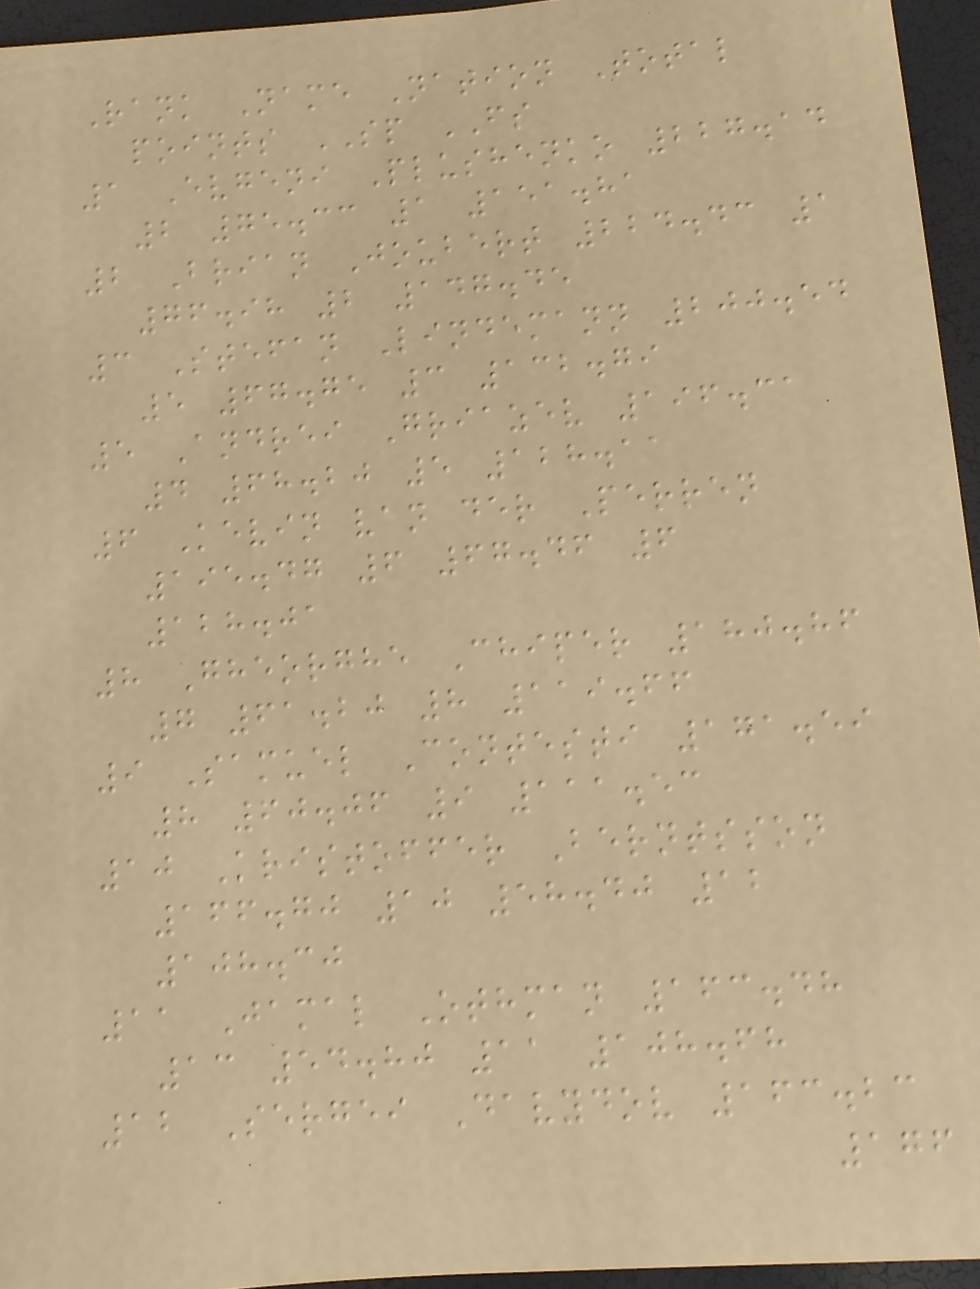Rank Name Nation Total
points SP FS
1 Evgeni Plushenko 227.14
2 75.33 1 151.81
2 Brian Joubert 224.43 1
76.98 2 147.45
3 Stefan Lindemann 200.54
5 67.75 3 132.79
5 Andrei Griazev 196.31
4 68.20 5 128.11
6 Kevin van der Perren
195.47 6 67.46 6
128.01
8 Gheorghe Chiper 180.86
7 61.20 8 119.66
9 Samuel Contesti 171.59
8 60.06 9 111.53
10 Kristoffer Berntsson
166.70 10 58.40 12
108.30
11 Jamal Othman 163.48
13 54.80 11 108.68
12 Sergei Davydov 163.23
176
